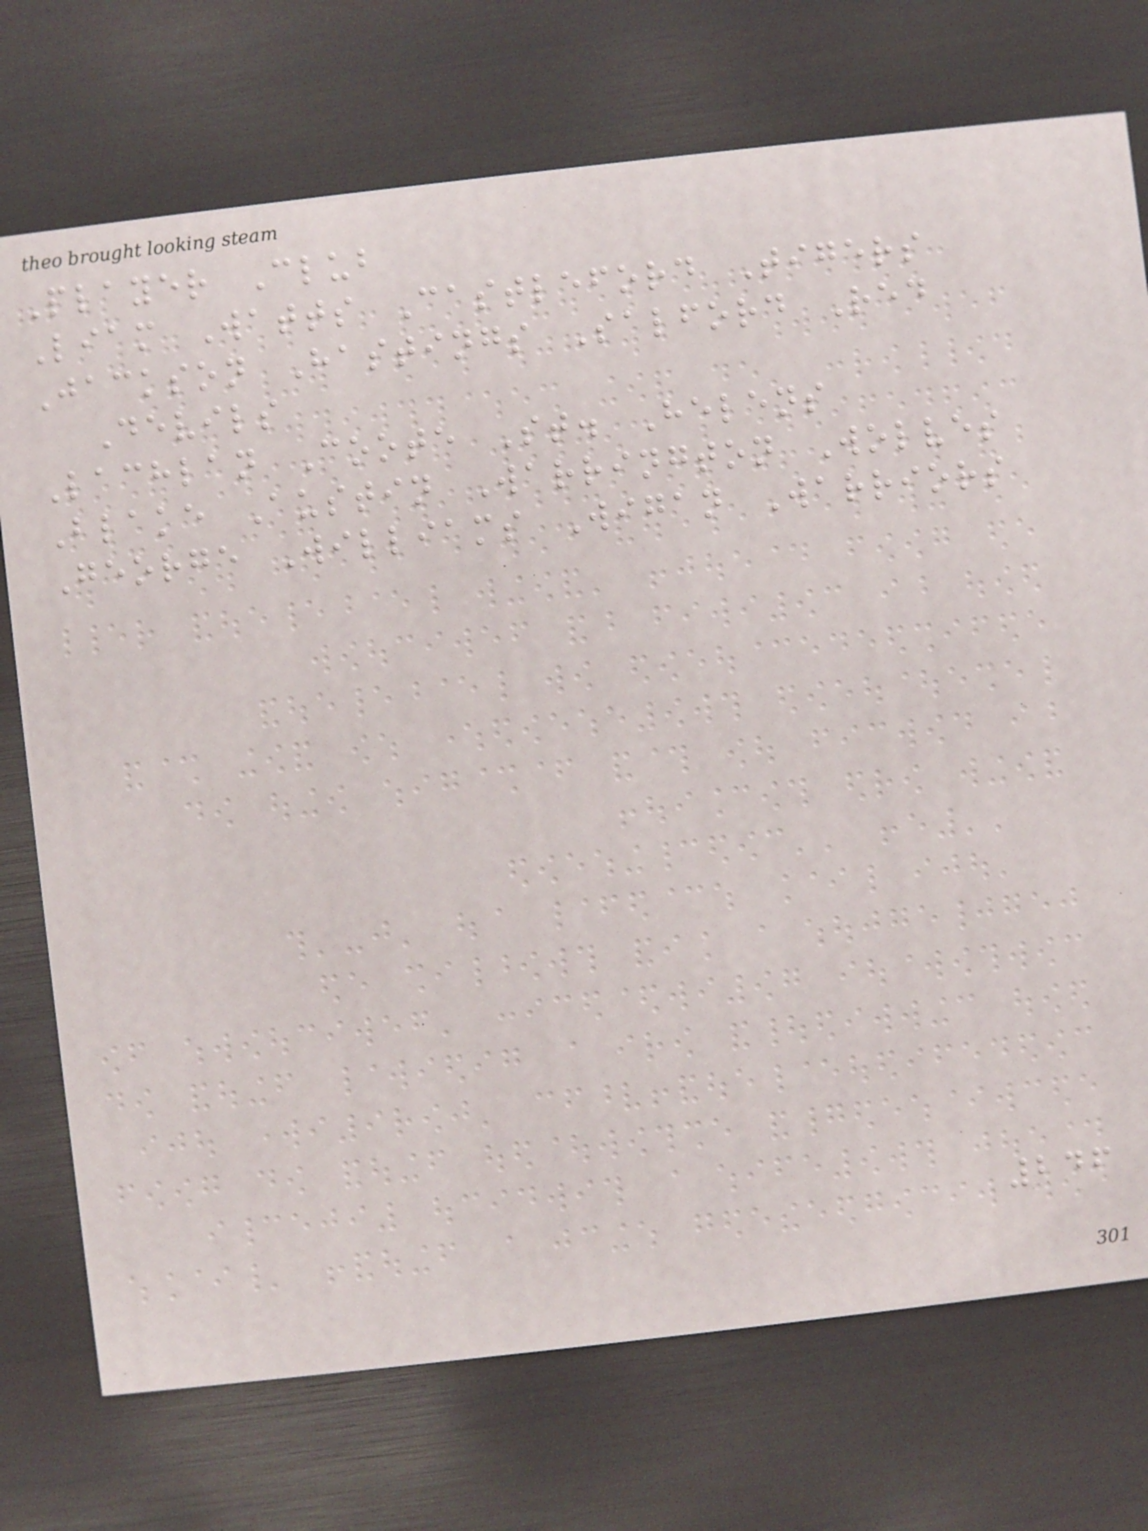Player Club
Liam Watts Castleford Tigers
Jackson Hastings Salford Red
Devils
Lachlan Coote St. Helens
Blake Austin Warrington Wolves
George Williams Wigan Warriors
246
